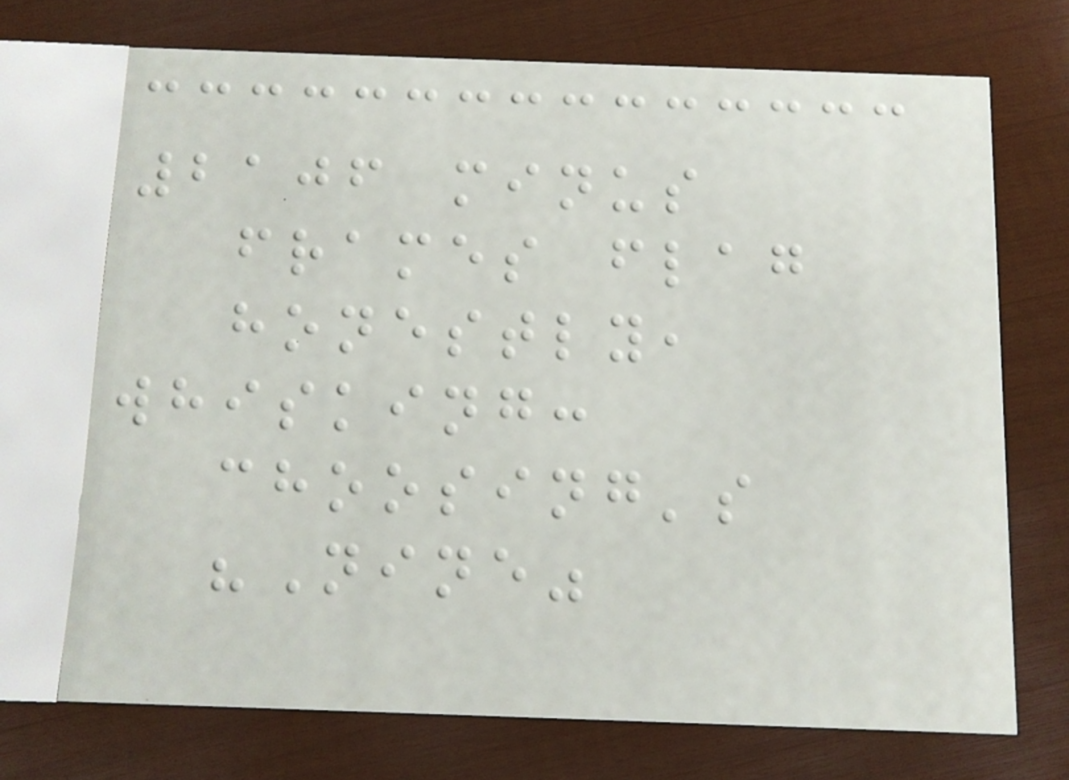2106 minus
frames flag
honestly,
whisking:
choosing's
"Nine"
